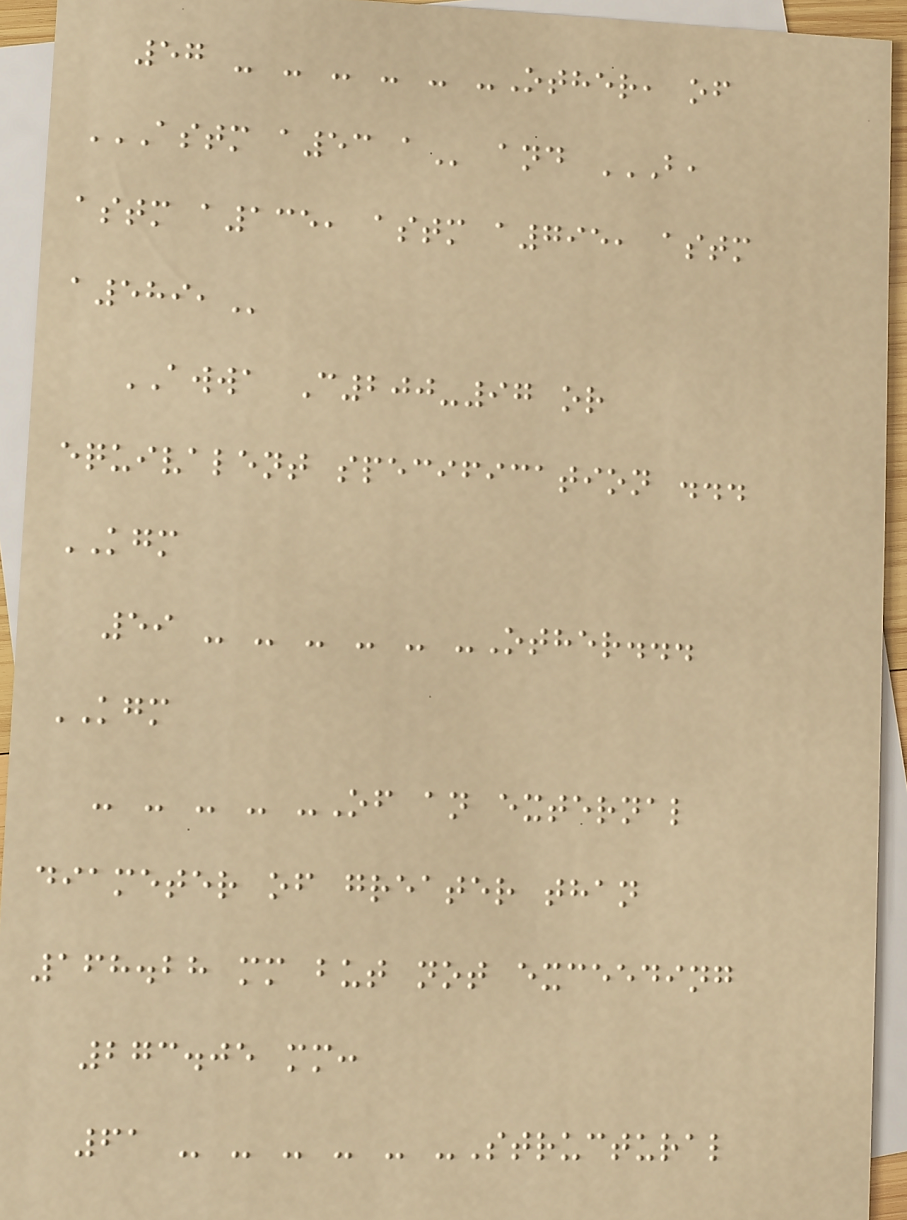57 - - - - - -Other, of
ASTM A53 A and B,
ASTM A135, ASTM A795, ASTM
A589,
AWWA C200-97 or
equivalent specification ...
KGM
59 - - - - - -Other...
KGM
- - - - -Of an external
diameter of greater than
168.28 mm but not exceeding
273.05 mm:
61 - - - - - -Structural
